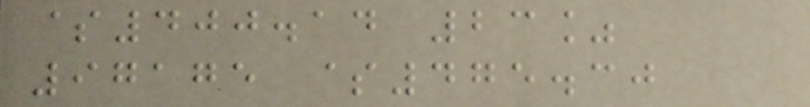$400.14 23%
97175 $475.30
